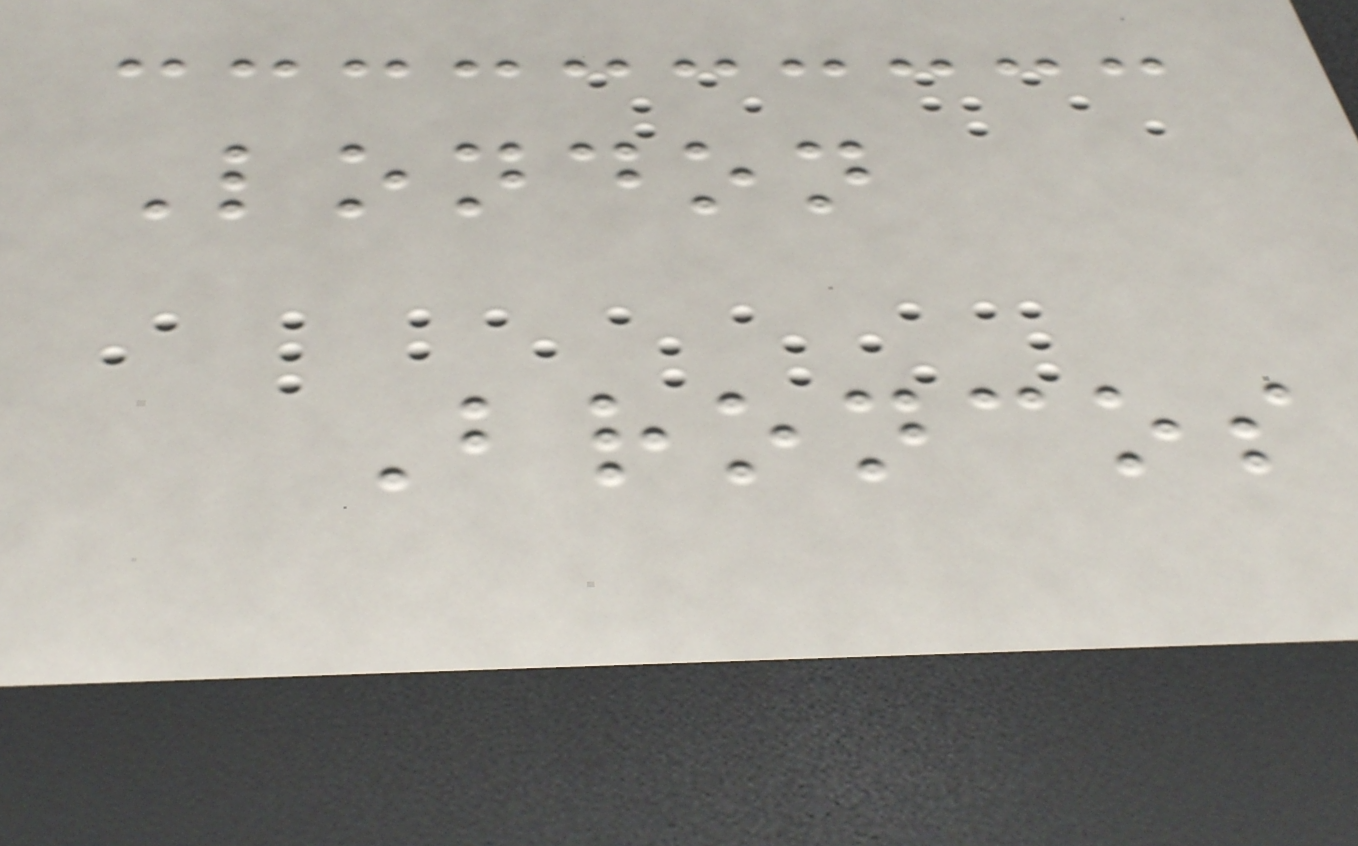London
Broncos
